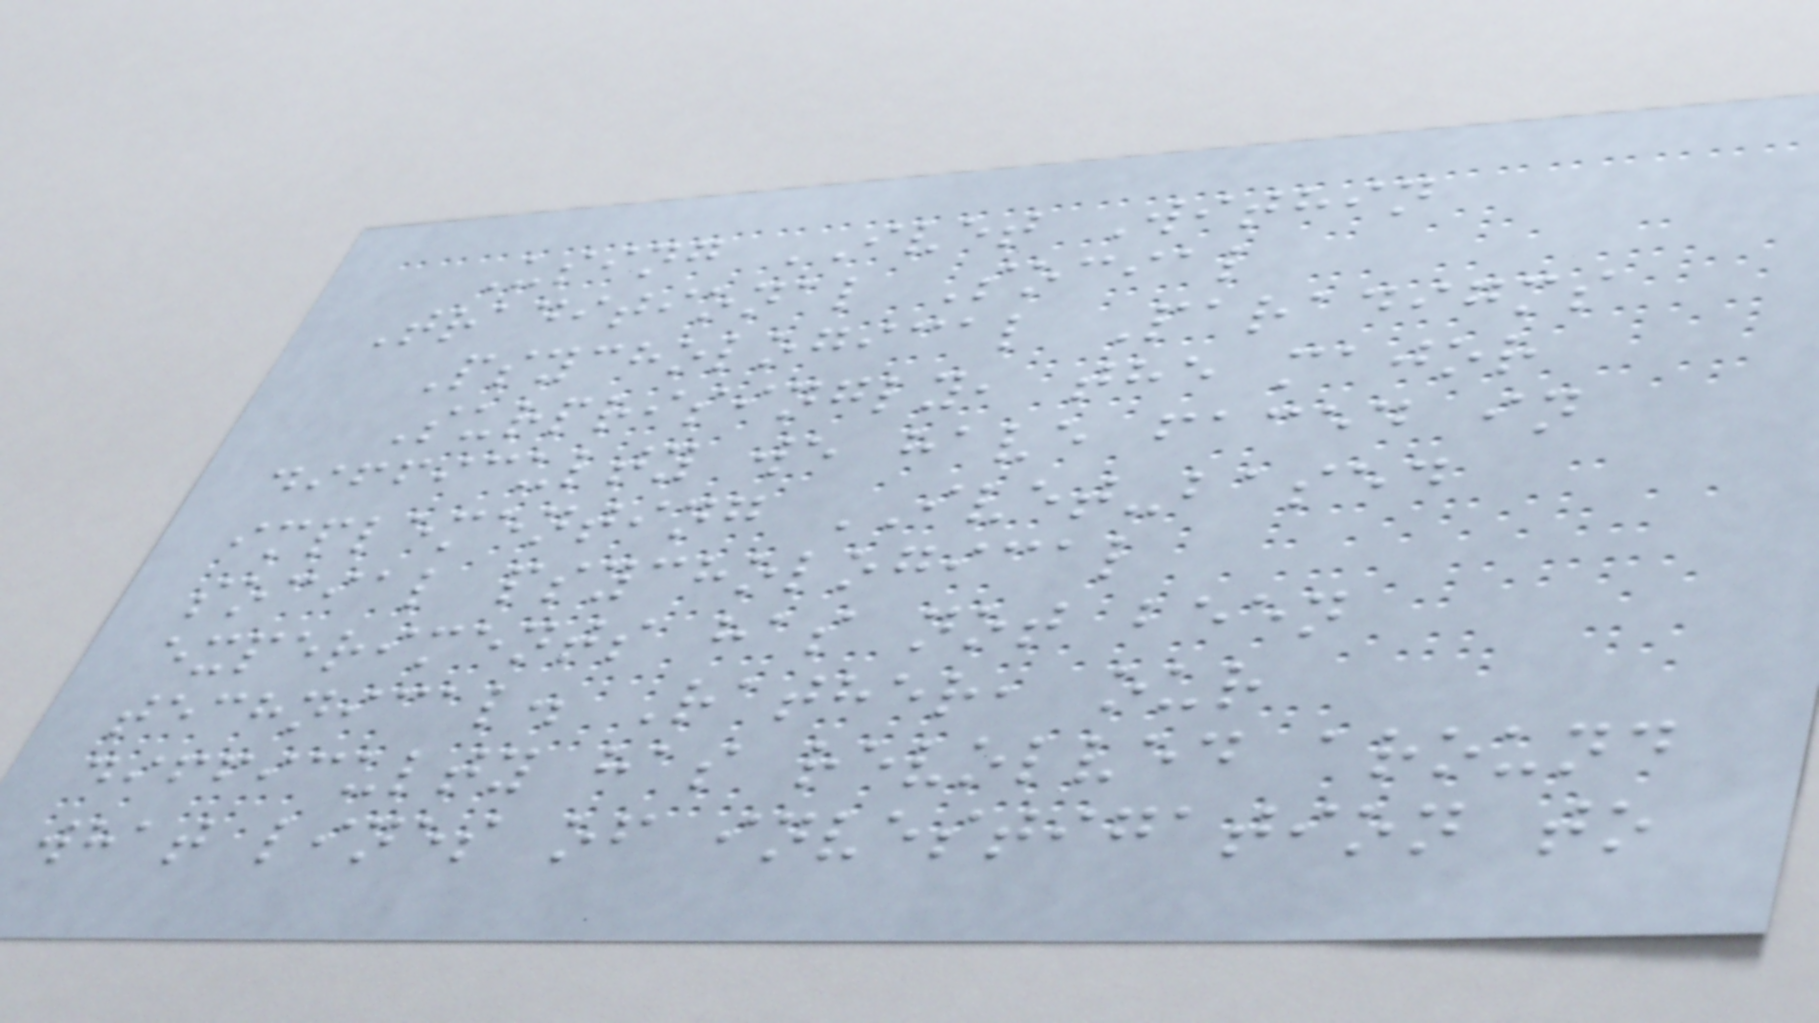Using IVET Within
Traditional Social
Psychological Paradigms
Surprisingly, the major
difficulty we have faced in
implementing IVET-based
social psychological
experiments has not been
technical. Rather, our
difficulty has revolved around
what lines of investigation to
